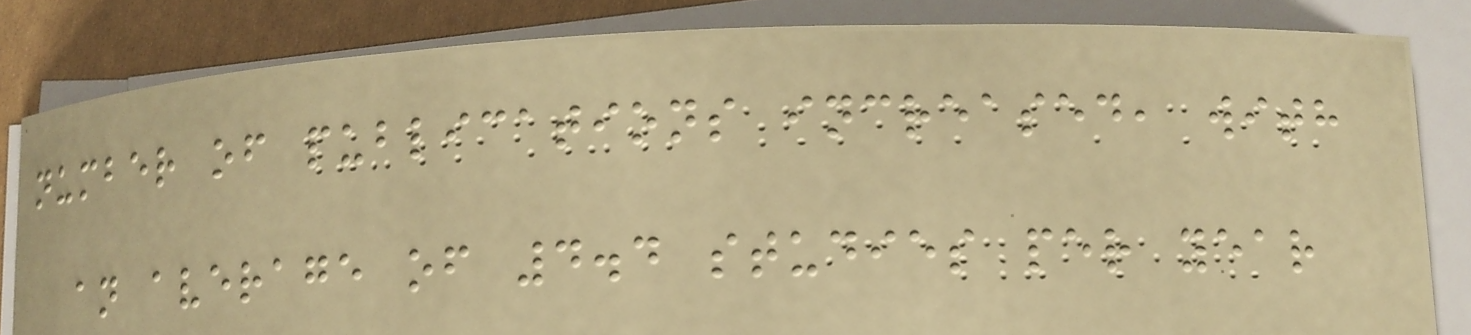number of publications increased, with
an average of 4.4 studies per year
